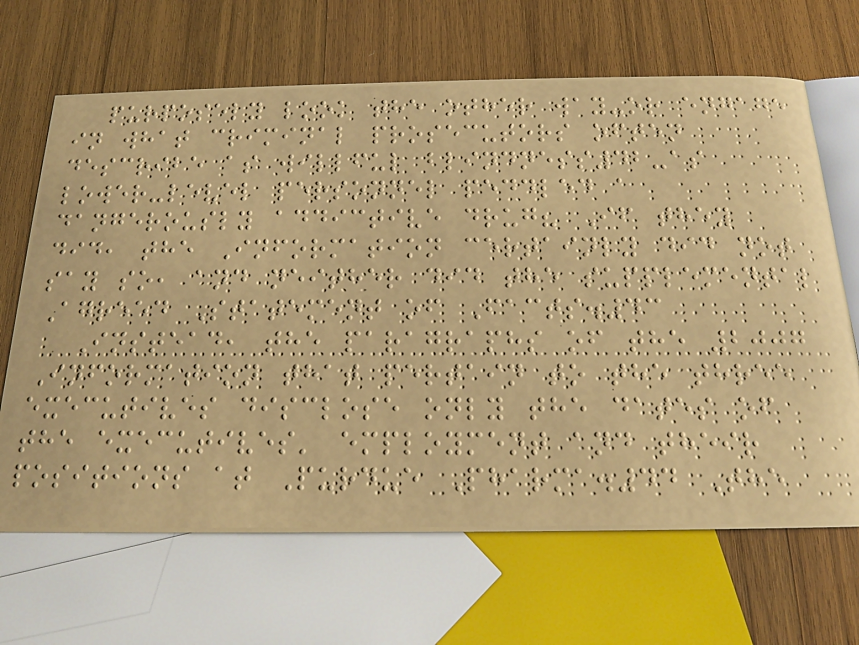purposely look the other way-or engage
in what criminal prosecutors often
describe as willful blindness42-as
lower-level personnel peddled a
dangerously addictive drug? If they
did, the Information certainly did not
say so, and neither did the supplemental
Agreed Statement of Facts.43
Instead, the paragraphs of the 2007
Information that pertain to the three
executives disclose only the dates of
the executives' employment and their
positions at Purdue Pharma.44 The
